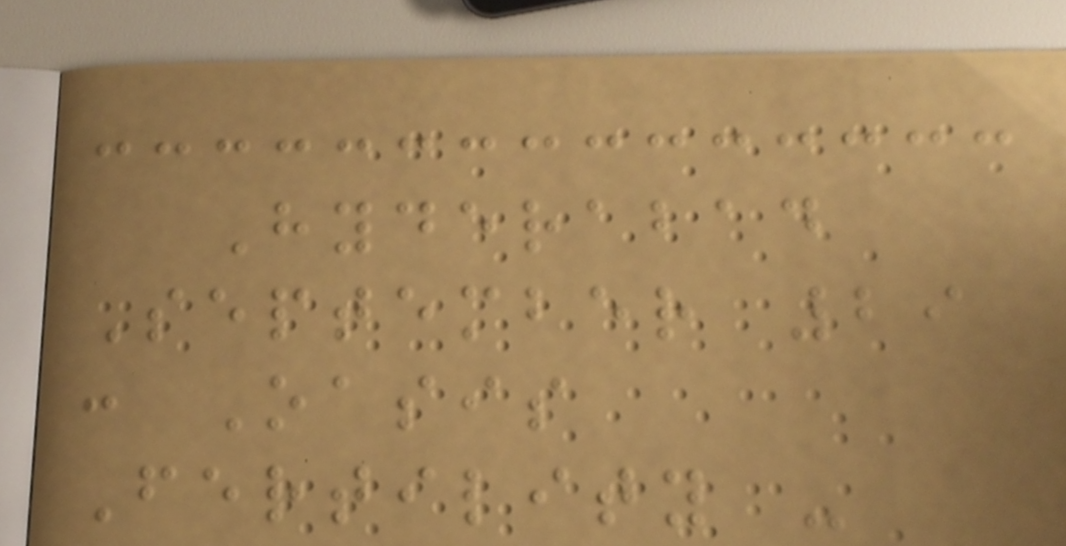Hyderabad
September 29
: Oasis
Fertility -
